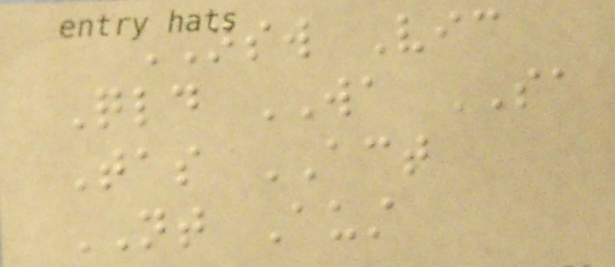NSW Vic
Qld WA SA
Tas ACT
NT Aust
